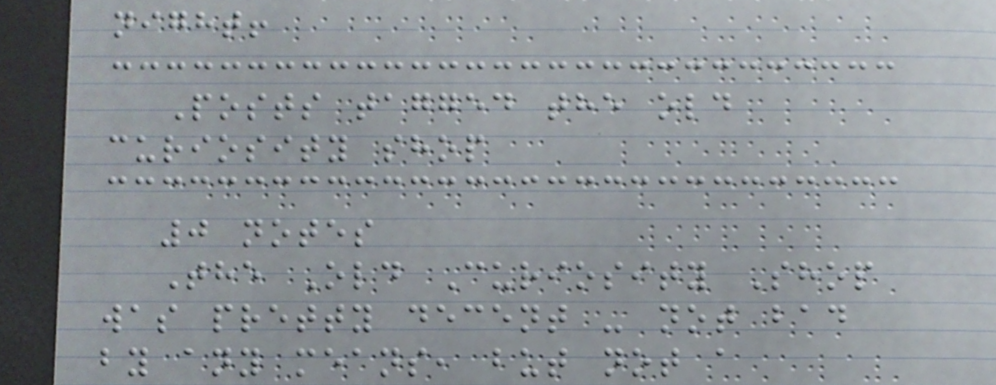night!
Posts tagged the old
curiosity shop
0 notes
The Old Curiosity Shop
was pretty decent - not bad
by any means, but not a
